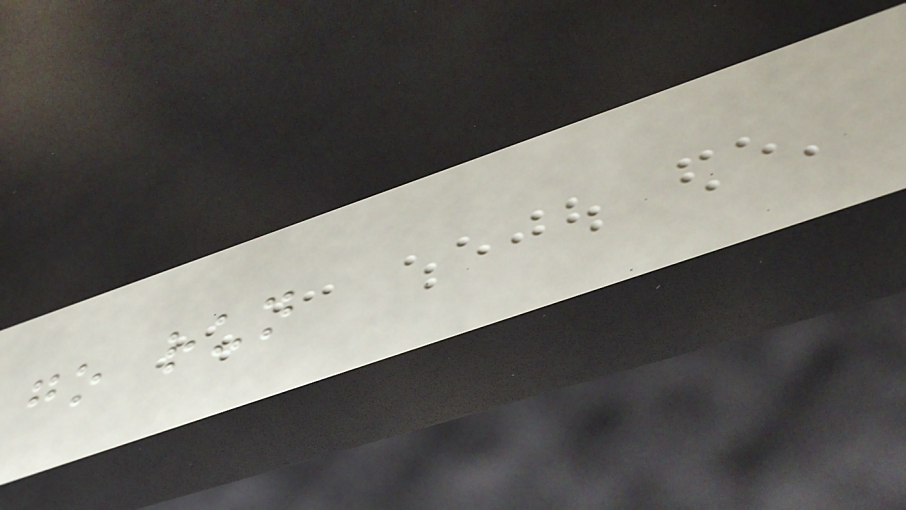go run
